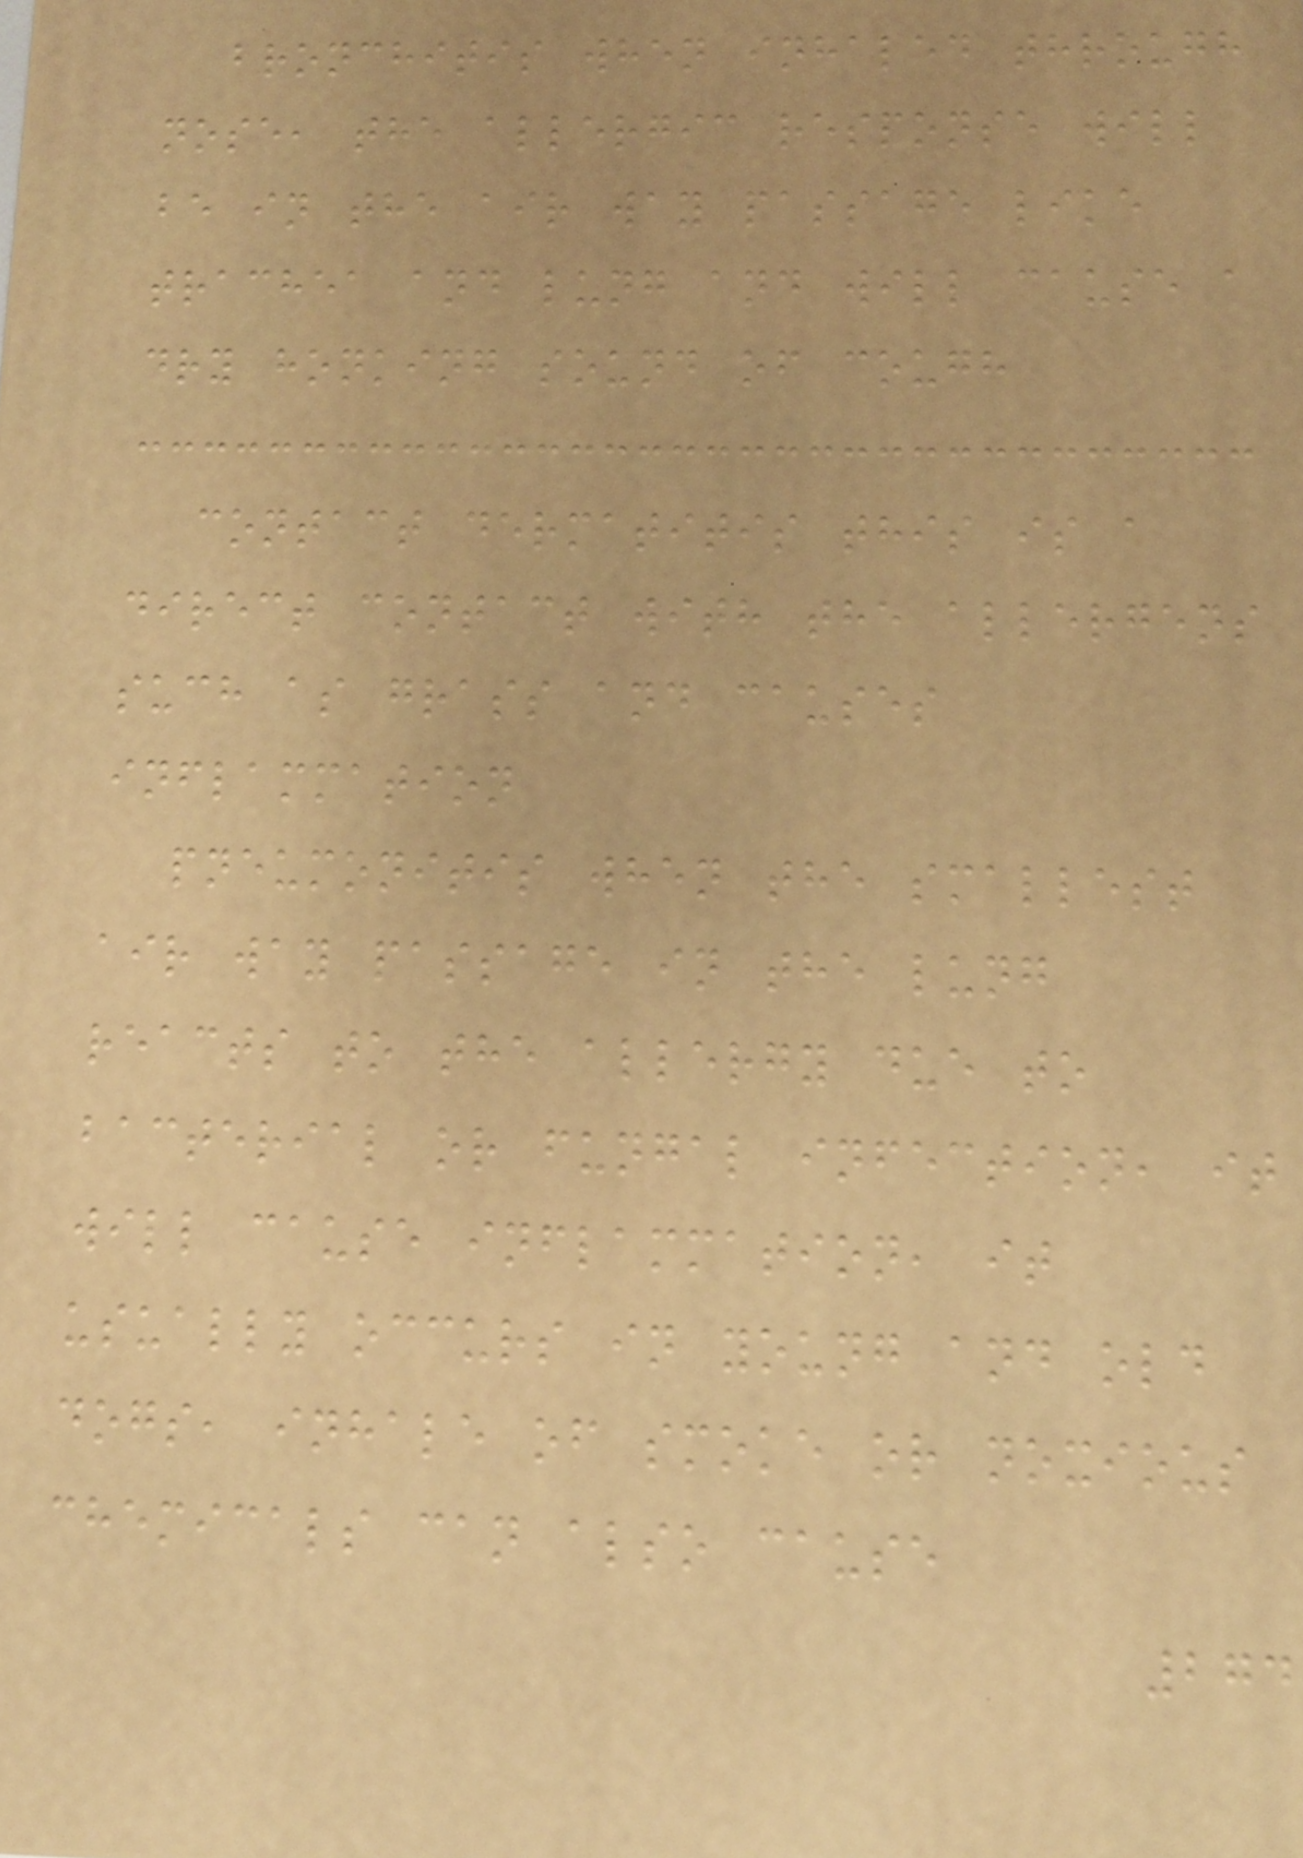bronchitis when inhaled through
nose, the allergic response will
be in the air way passage like
trachea and lung and will cause a
dry honking sound of cough
contact dermatitis this is a
direct contact with the allergens
such as grass and causes
inflammation
pneumonitis when the smallest
air way passage in the lung
reacts to the allergy due to
bacterial or fungal infection, it
will cause inflammation, it
usually occurs in young and old
dogs, inhale of smoke or noxious
chemicals can also cause
274
